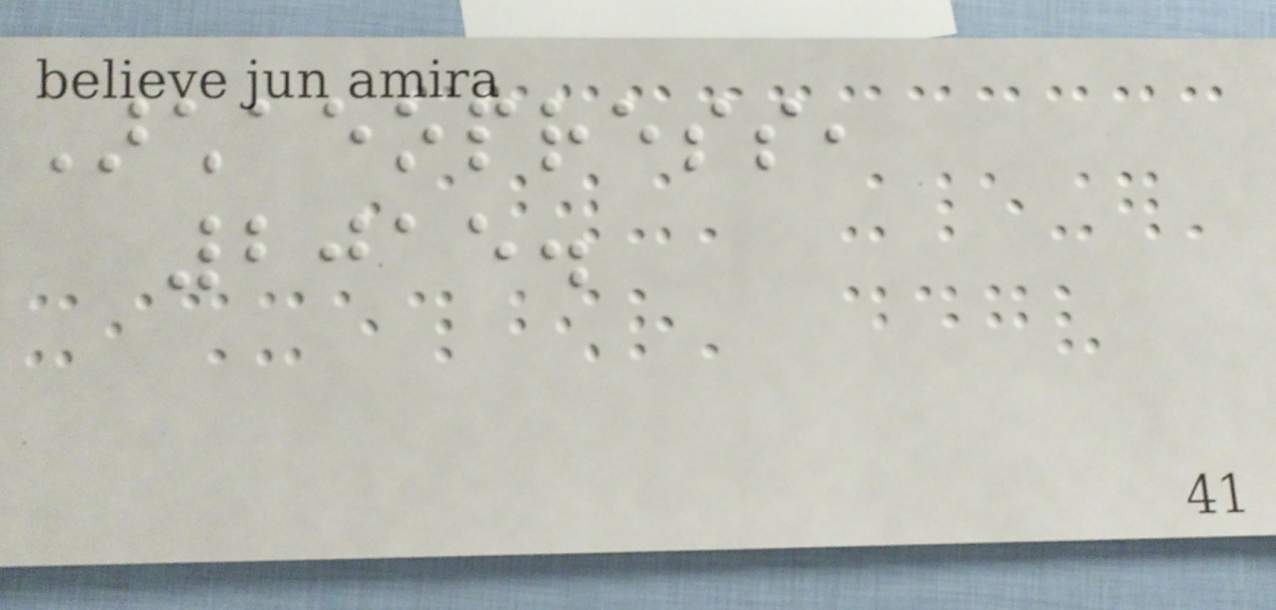Archaeopress,
2015.
